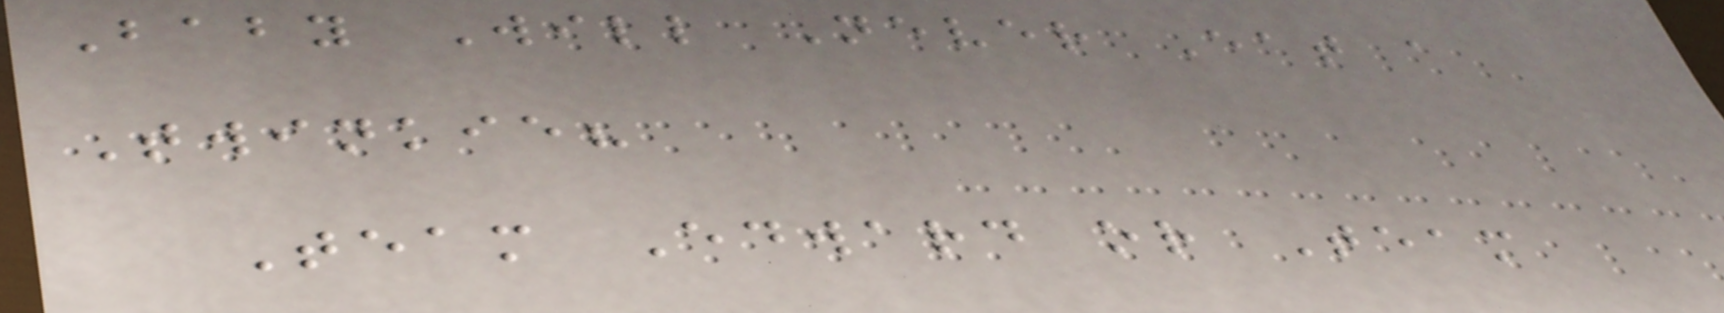Baby Will Never Eat a
Twinkie?
Team Edward or Team
